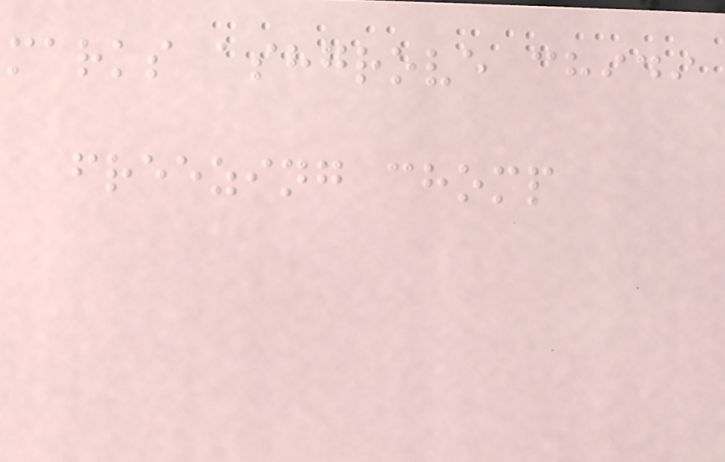marks ashgrove chidi
freezing chomp
